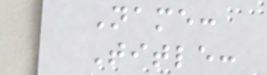Name:
Title:
